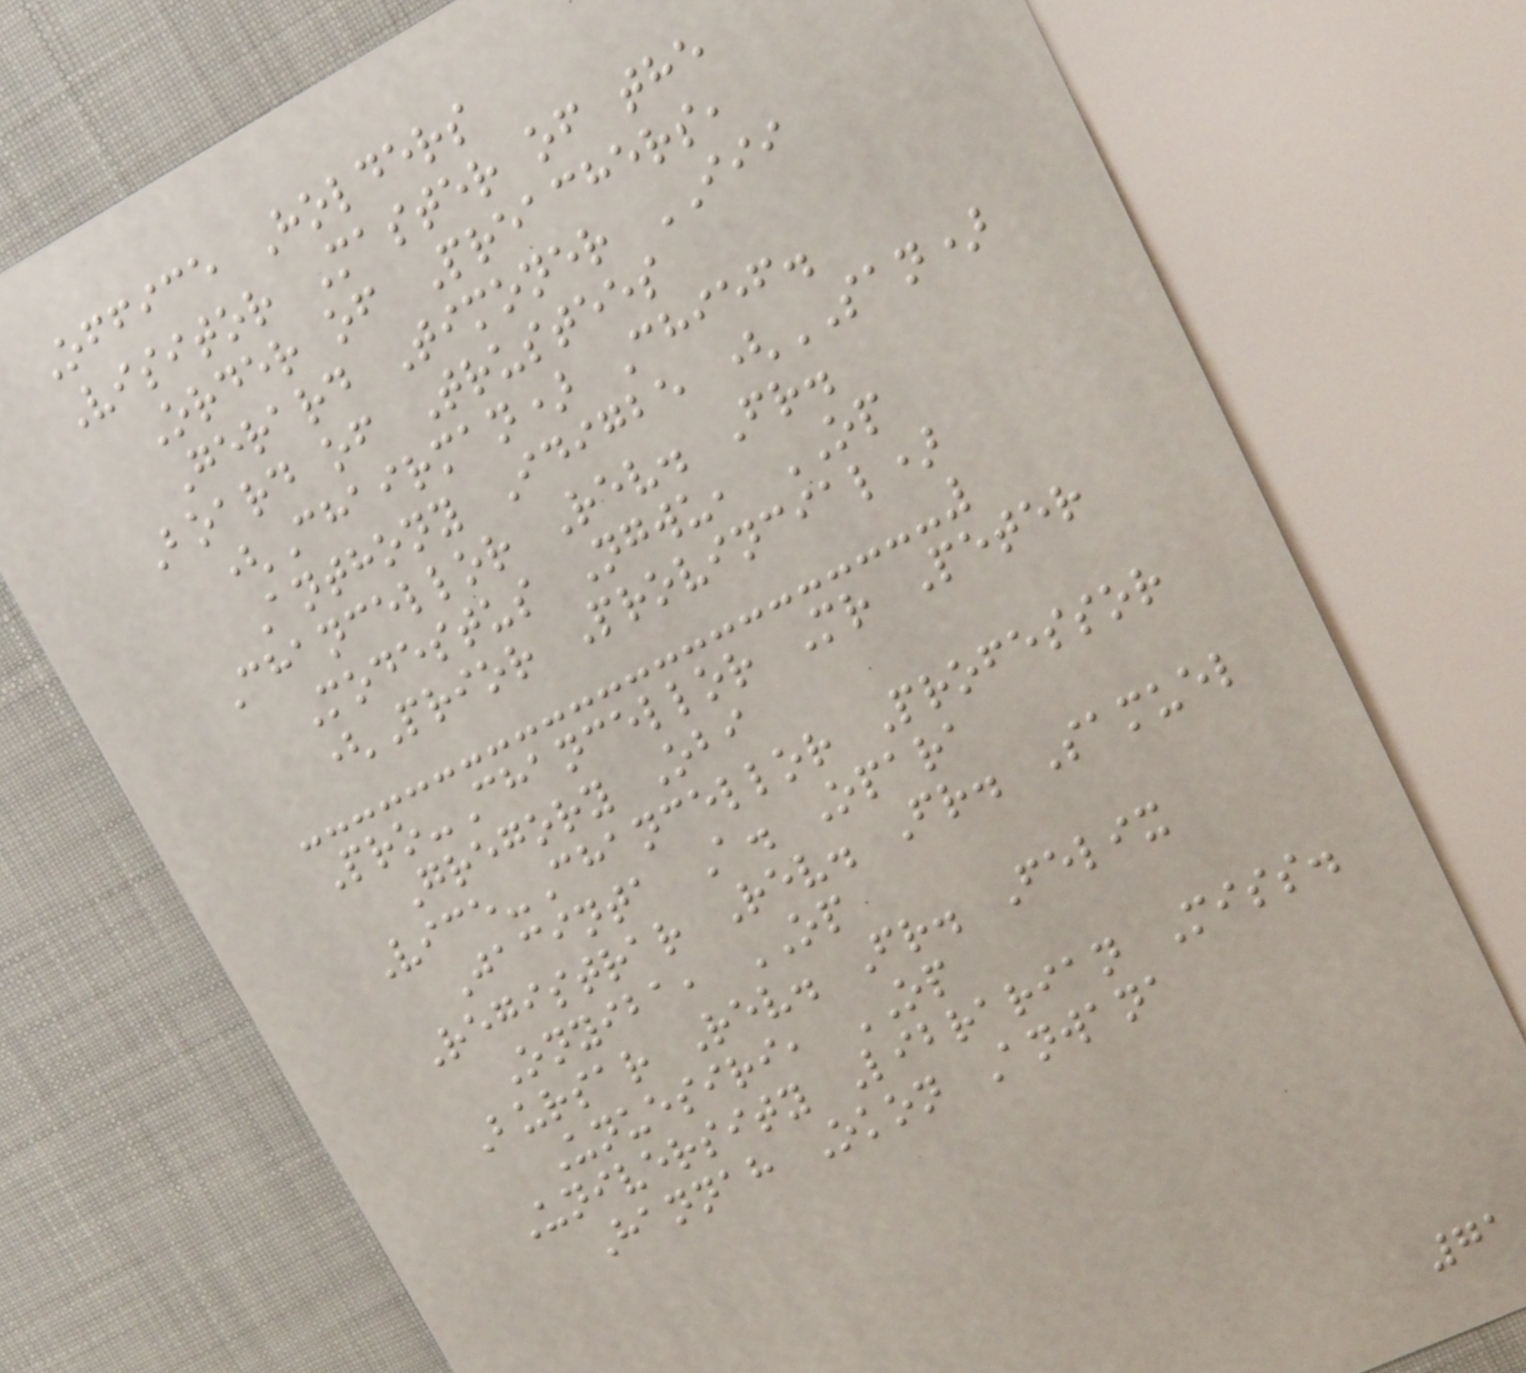Office Holders
Visitor Master of the
Order of Preachers,
Gerard Timoner III
Board of Trustees
(Chairman) Chief.
Anthony Idigbe (SAN)
Chancellor Rev. Fr.
Modestus Ngwu, OP
(Prior Provincial)
Pro-Chancellor Mr Peter
Gregory Obi
Vice-Chancellor Professor
Jacinta A. Opara
Registrar Rev. Fr. Samuel
Onyiba, OP
Bursar Rev. Fr. Felix
Unuesiri, OP
University Librarian Miss.
Hannah Okon Anwana
71
